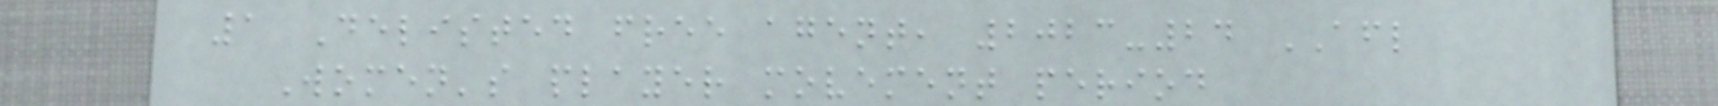1 Delisted free agent, 2023-24 AFL
Women's player movement period
